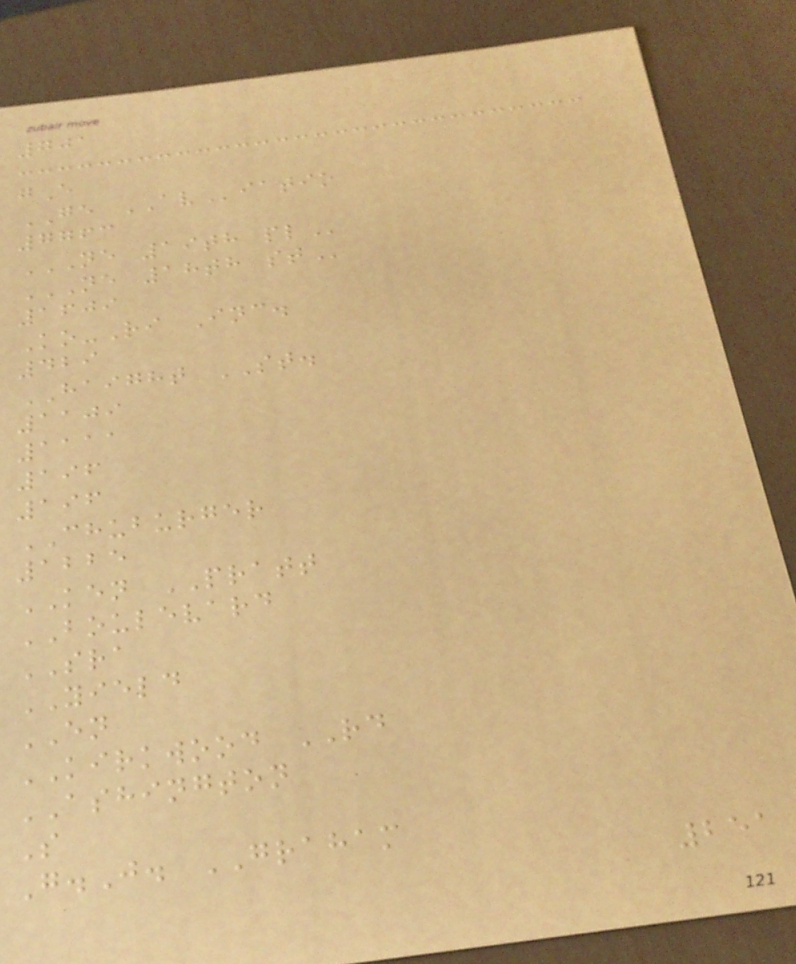701
gE
GE AViatio
7763
NE 19TH PL
NE 18TH ST
1609
Ko-Ri Inc.
429
HAIGHT ST.
1109
1111
196
196
CHUBURGER
1225
KEN PRATT
BOULEVARD
SRA
YIELD
EN
KIRKWOOD RD
ASHINGTON
S
G.J. GRAHAM
251
